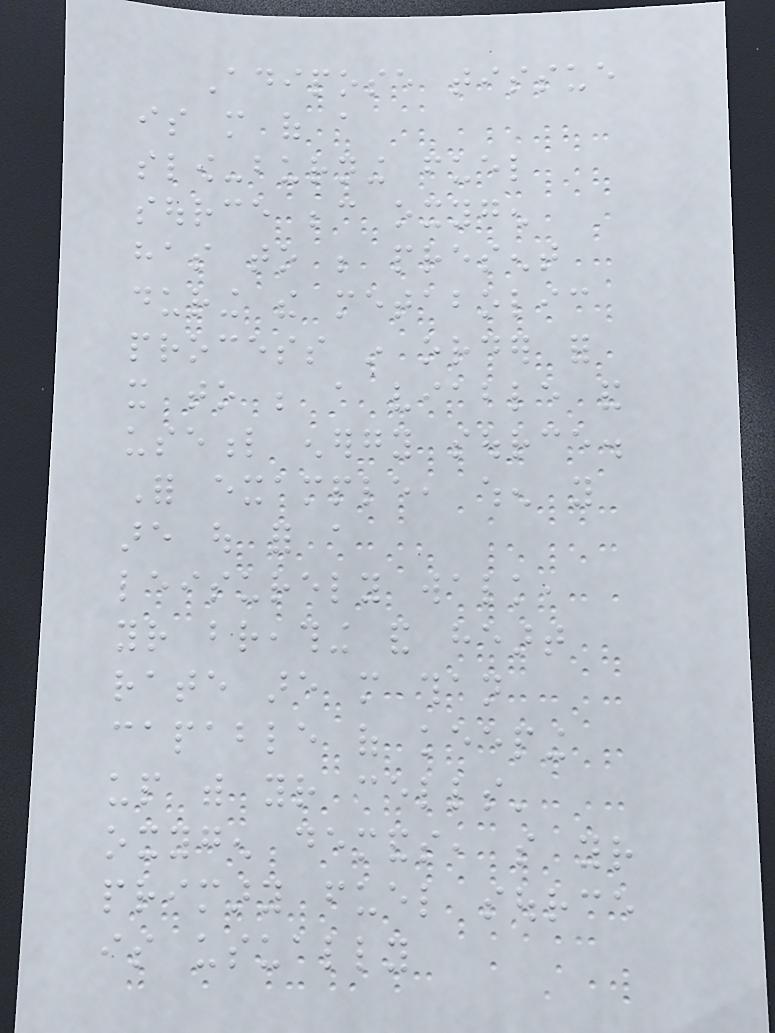Adipose tissue
is more of a
slow-burning fuel
source because oxygen
has to be present
during the metabolic
process in order for
it to be a viable and
useful energy source.
For example, when you
are out for a
leisurely walk,
your breathing and heart
rate are more than
capable of keeping
up with your cells'
oxygen demands, so your
primary fuel source
is usually
